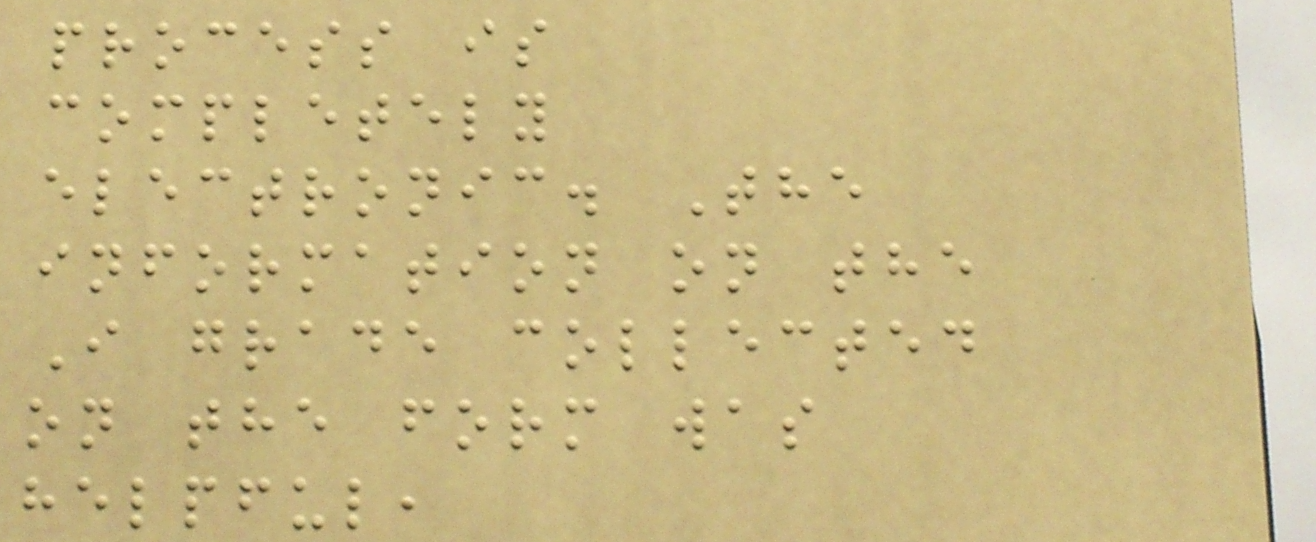process is
completely
electronic. The
information on the
I grade collected
on the form was
helpful,
